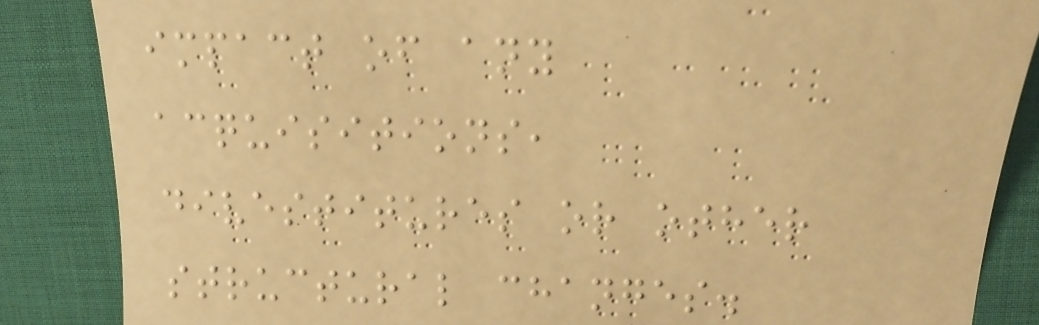impact of any
acquisitions,
divestitures or other
structural changes.
